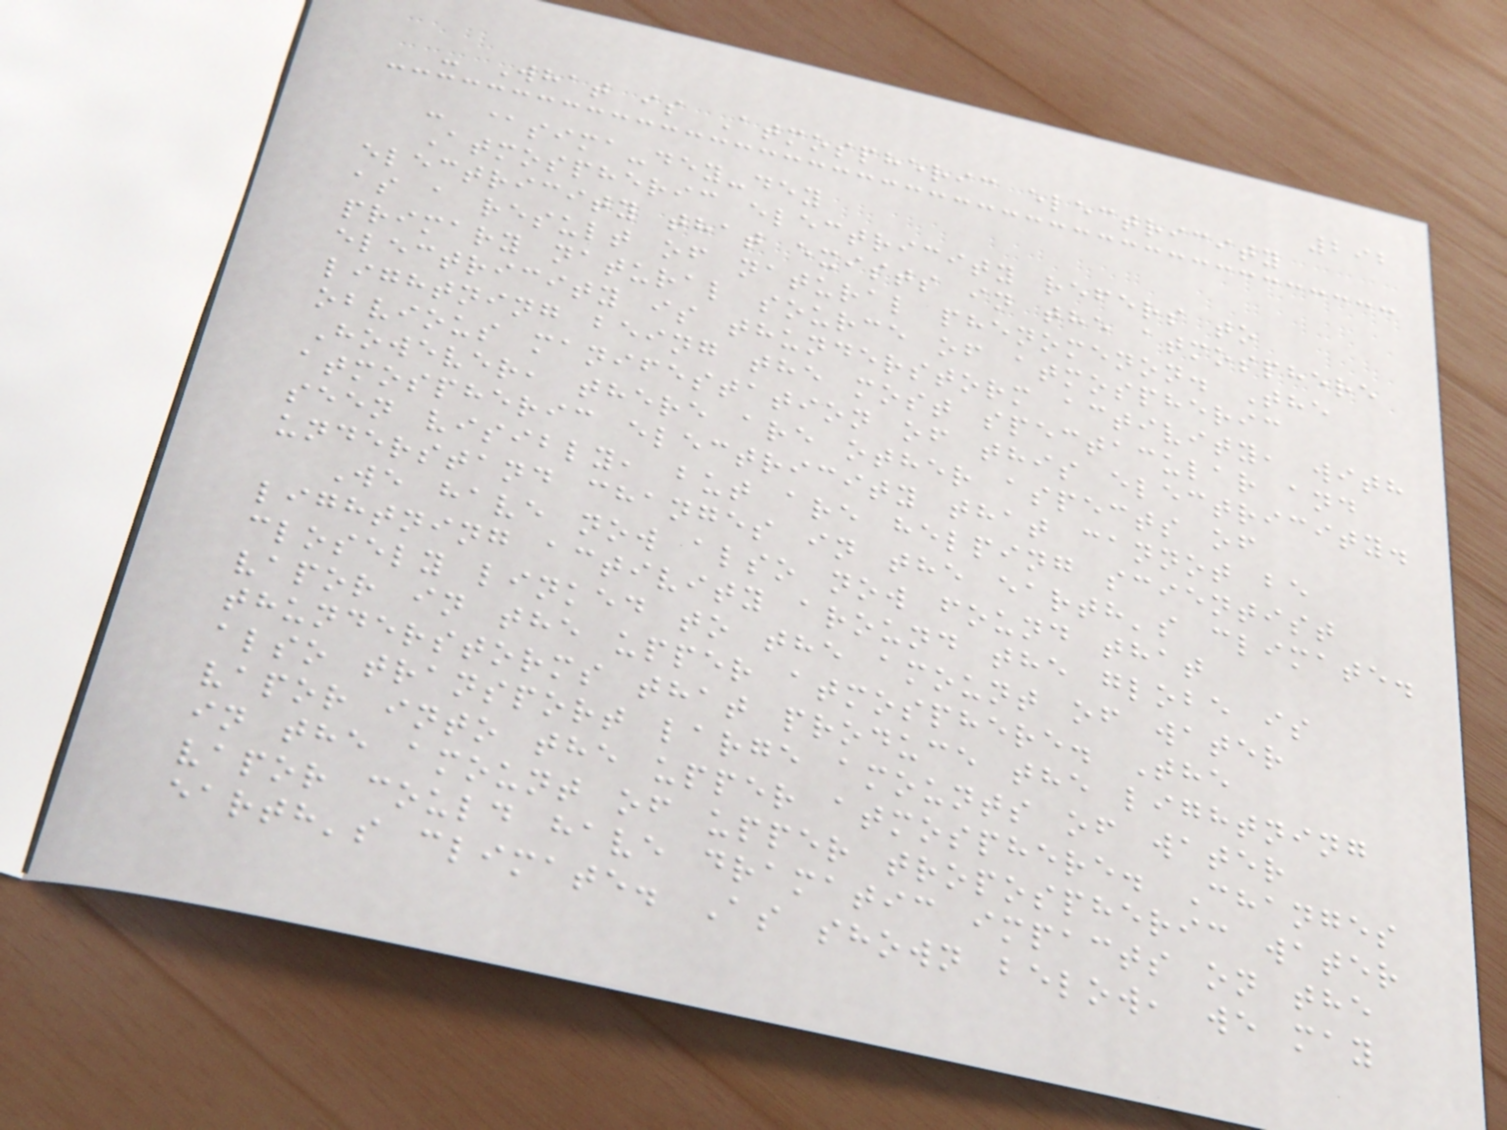292
- What is Atmospheric electricity
- @sima-dey-dey
Atmospheric electricity refers to
electricity that exists in the atmosphere
as a result of natural phenomenon. The
primary natural source of atmospheric
electricity is thunderstorm activity, with
lightning being the most spectacular and
obvious manifestation of this electricity.
However, there are other aspects of
atmospheric electricity that cannot be
seen visibly, but are helping scientist
understand changes in the earth's climate.
We have now also now found that
lightning activity around the globe is
closely linked to the amount of water
vapor in the upper atmosphere. The
thunderstorms that produce the lightning
also transport large amounts of water
vapor into the upper atmosphere. Changes
in the amount of upper tropospheric water
vapor could have dramatic impacts on the
earth's climate. As shown below, we may
